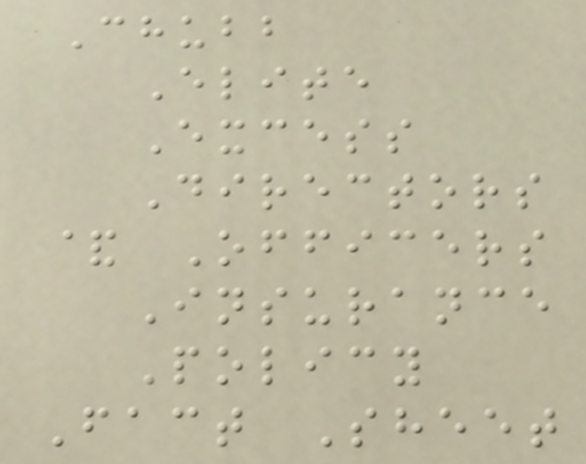Chubb
Elite
Excess
Directors
& Officers
Insurance
Policy
Fact Sheet
